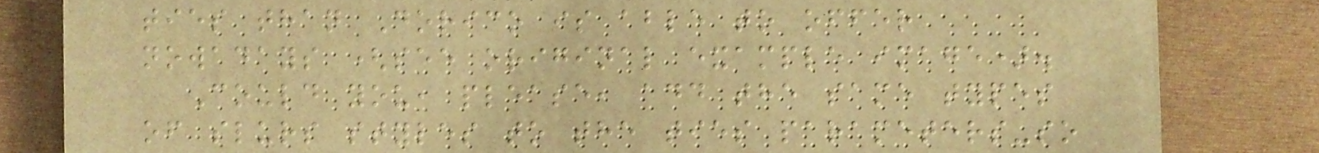ties than Dorico is able to offer
nowadays (see original example image).
Could you, please, add the same types
of slurs styles to the ties parameters-so
